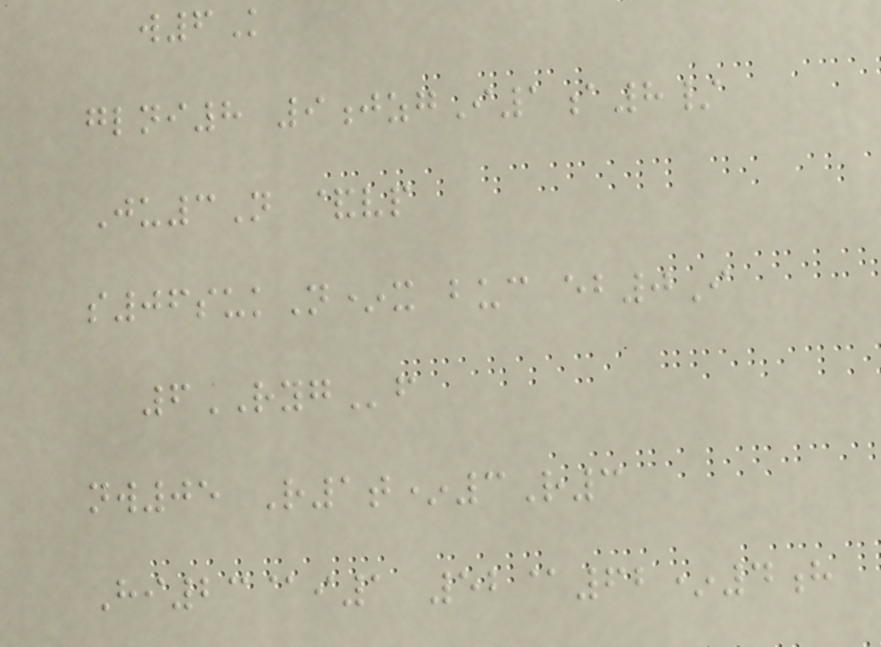w6K
glni8 9jzgI1a8/
Ju3N &vp
s06sukN*x buc eb0I
6RYGf
nw05 R1t*3R3
Hi23@i1 52@62*4h
